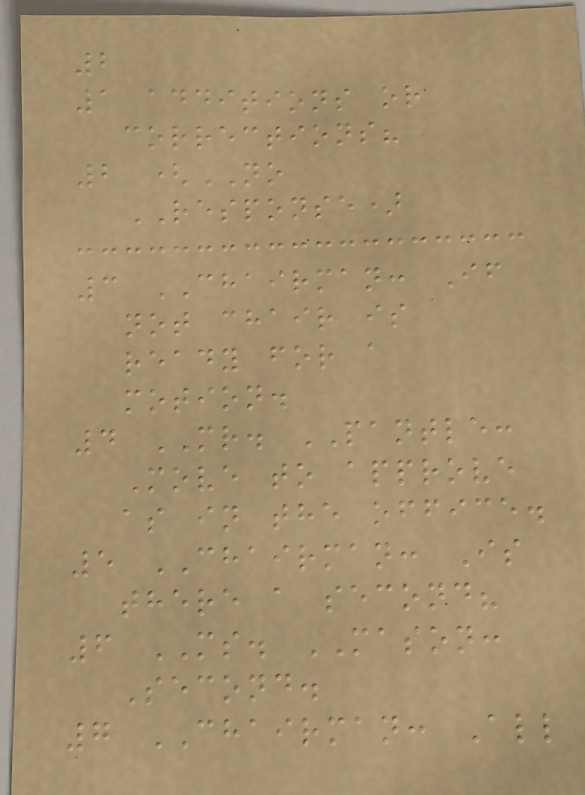2
1 additions or
corrections?
2 (NO
RESPONSE)
3 CHAIRMAN: If
not chair is
ready for a
motion.
4 MR. PANTLE:
Move to approve
as in the office.
5 CHAIRMAN: Is
there a second?
6 MS. MASON:
Second.
7 CHAIRMAN: All
